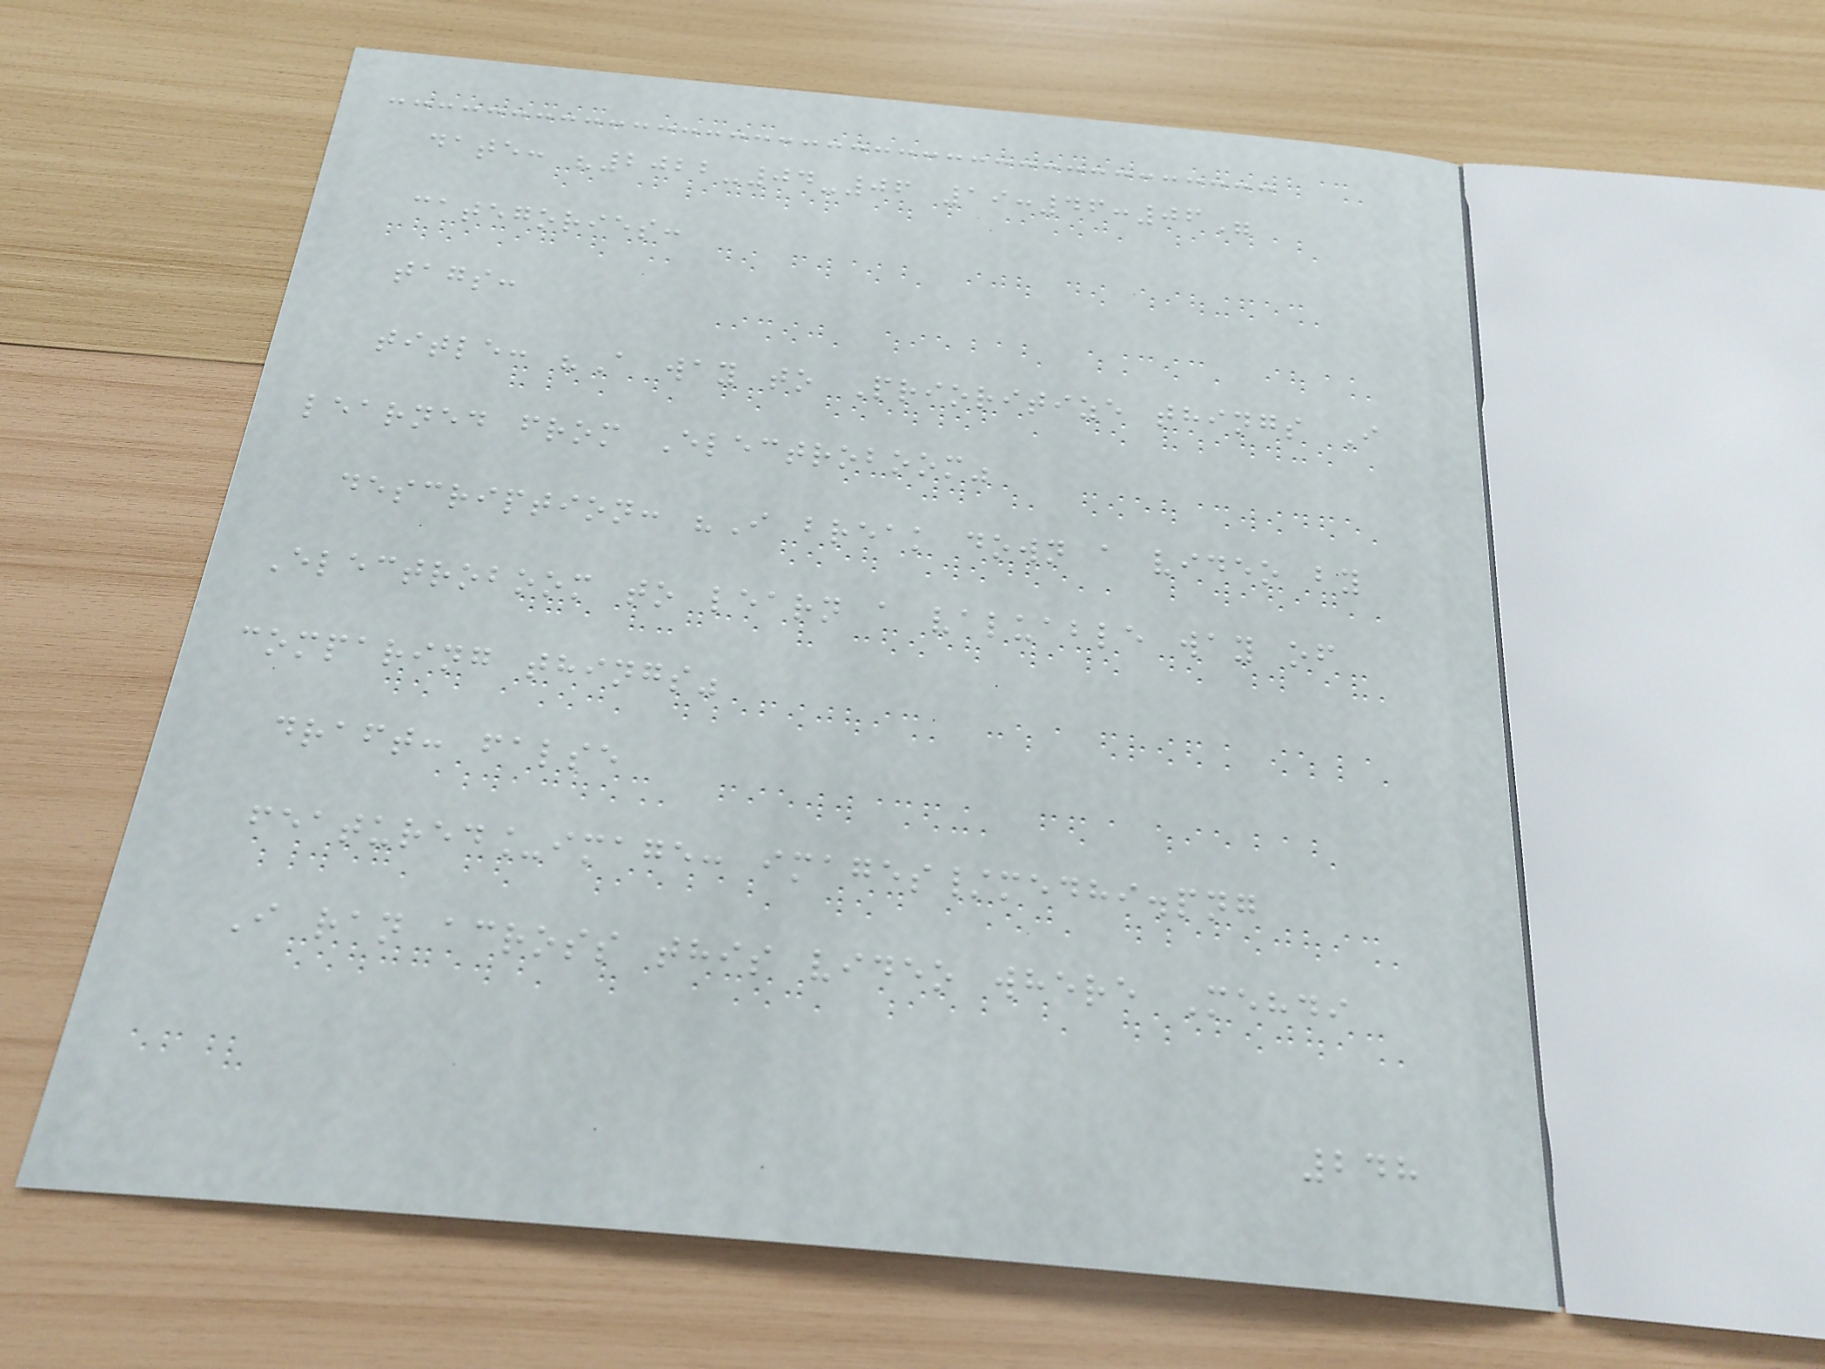date: "2022-04-06 19:46:06"
categories:
tags:
title: "A way to Prioritize things I
learned from Electroboom"
description: "I break down a video by
Electroboom to learn a valuable way of
comparing things"
draft: false
featured_image: images/medhi.png
I ran across this video where Mehdi
248
